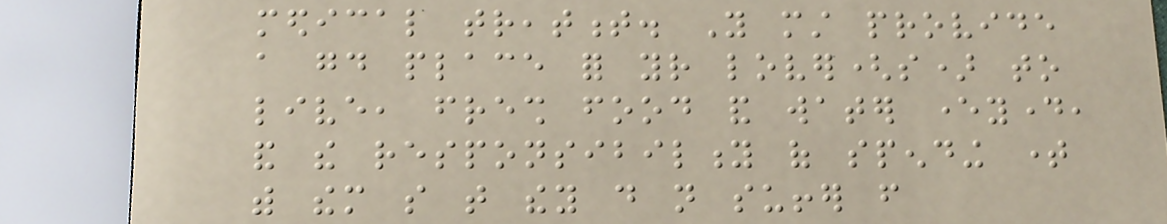medical treatment. You must provide
a good place for your lover(s) to
live, fresh food and water everyday,
and the responsibility of spending time
with them so that they do not suffer from
